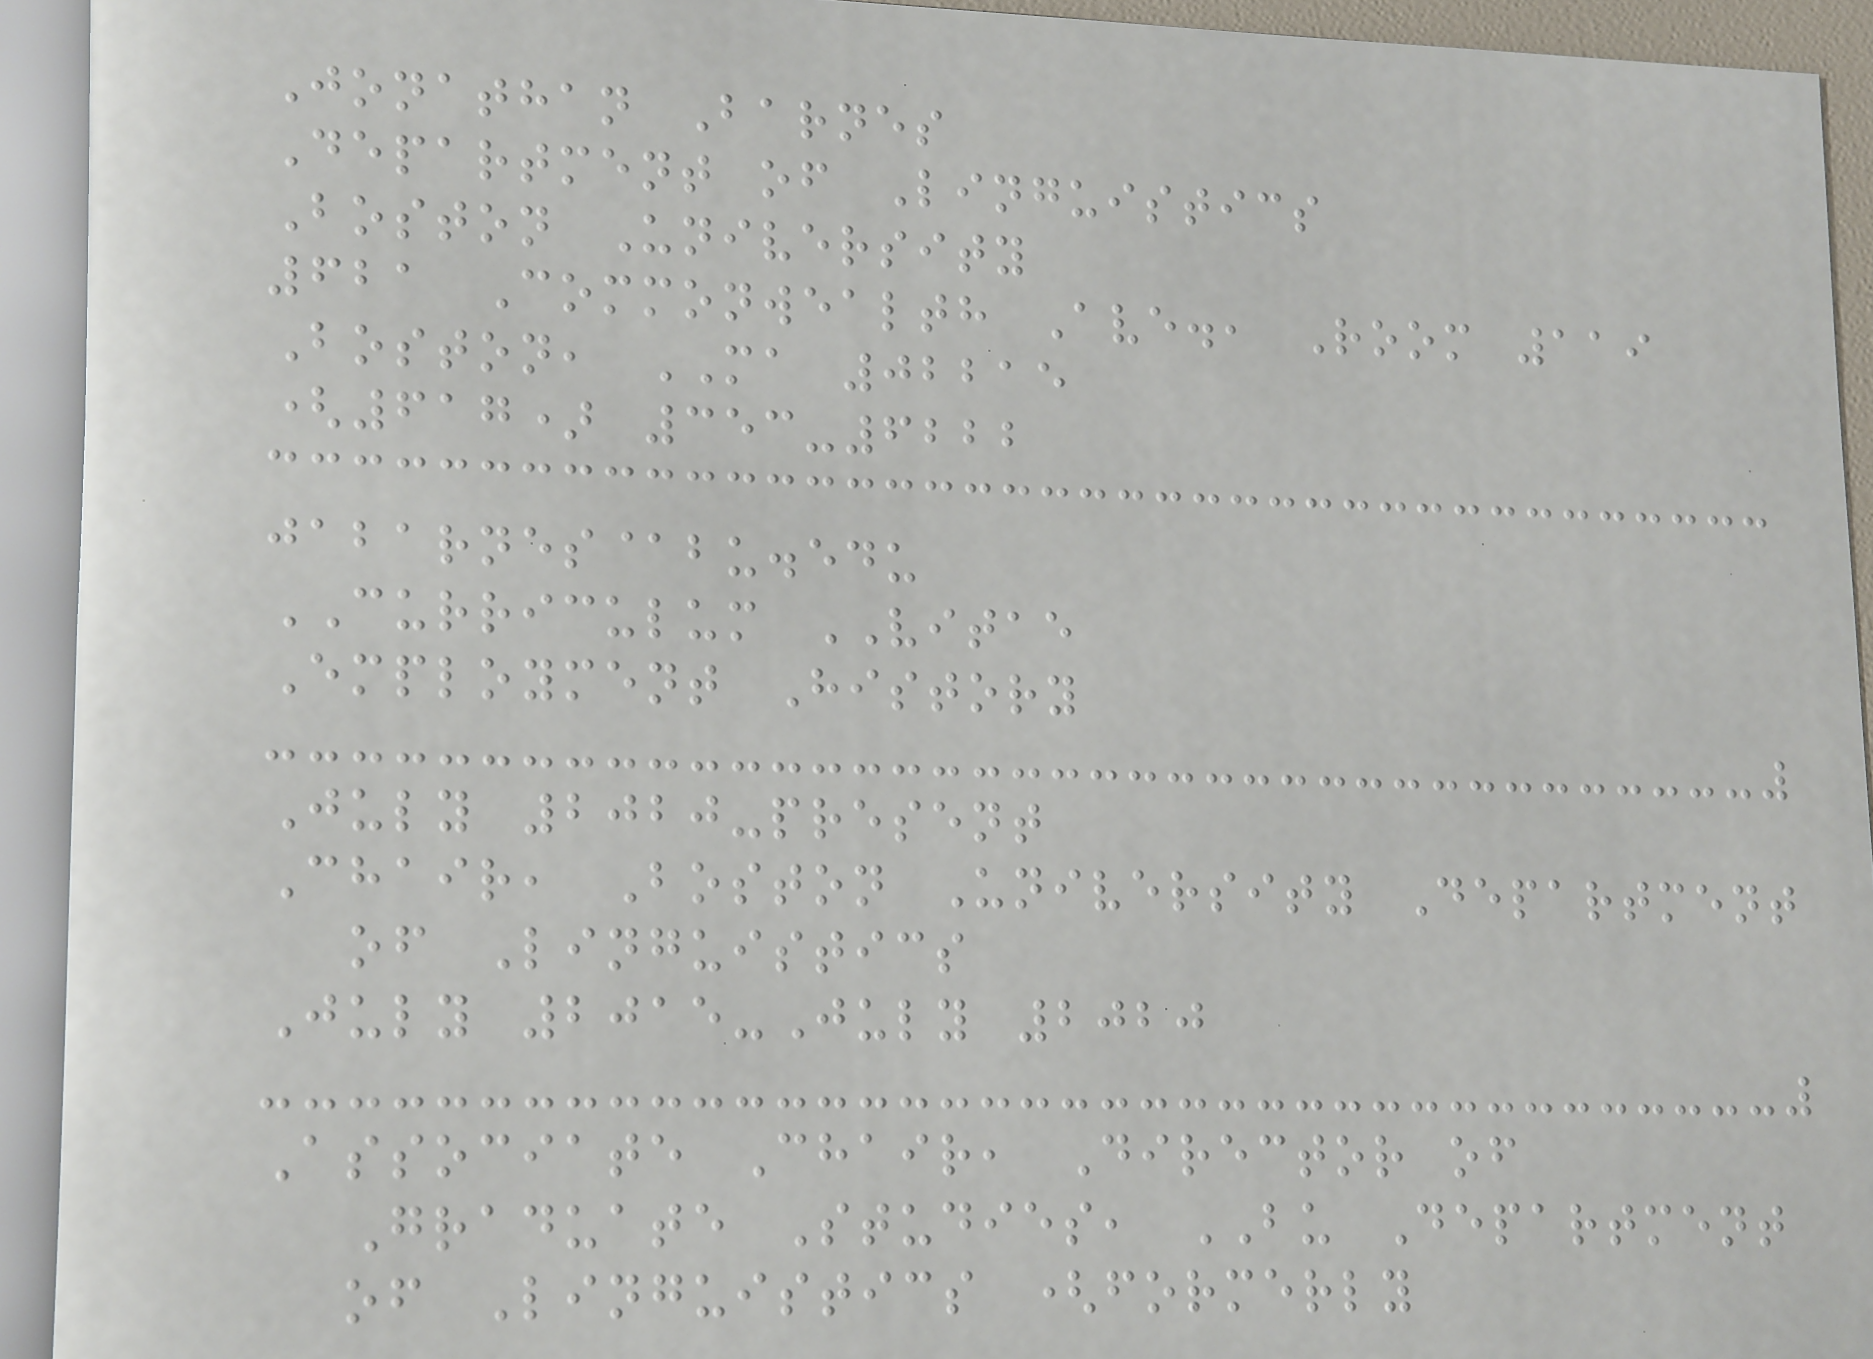Jonathan Barnes
Department of Linguistics
Boston University
621 Commonwealth Ave., Room 119
Boston, MA 02215
(617) 353-6222
jabarnes@bu.edu
CURRICULUM VITAE
Employment History
July 2020-present
Chair, Boston University Department
of Linguistics
July 2015-July 2020
Associate Chair, Director of
Graduate Studies, BU Department
of Linguistics (formerly
